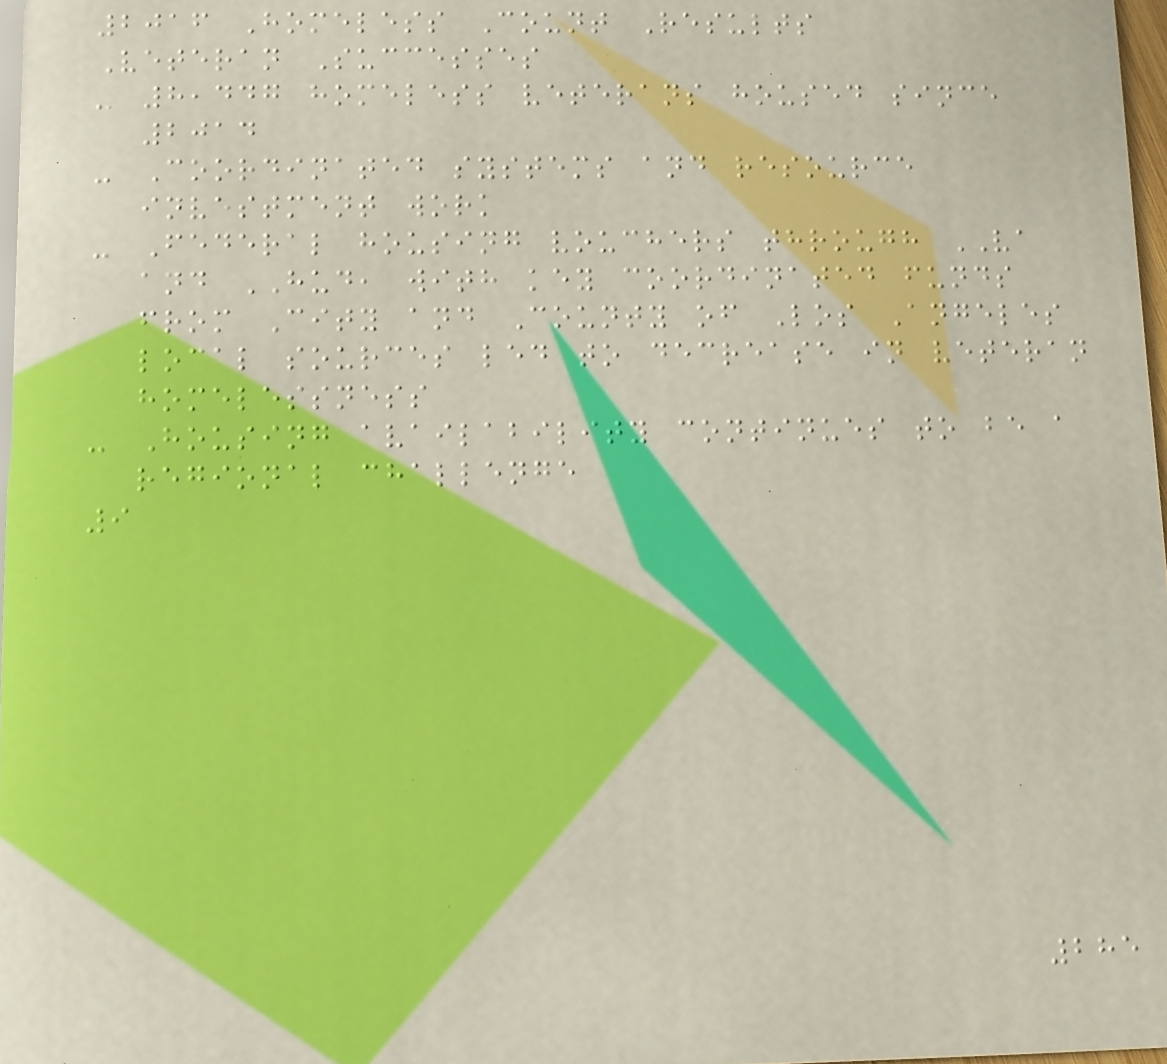2016 Homeless Count Results
Veteran Successes
- 8,447 homeless veterans housed since
2014
- Coordinated systems and resource
investment work
- Federal housing vouchers through VA
and HUD, with key coordinated funds
from City and County of Los Angeles
local sources led to decrease in veteran
homelessness
- Housing availability continues to be a
regional challenge
9
285
